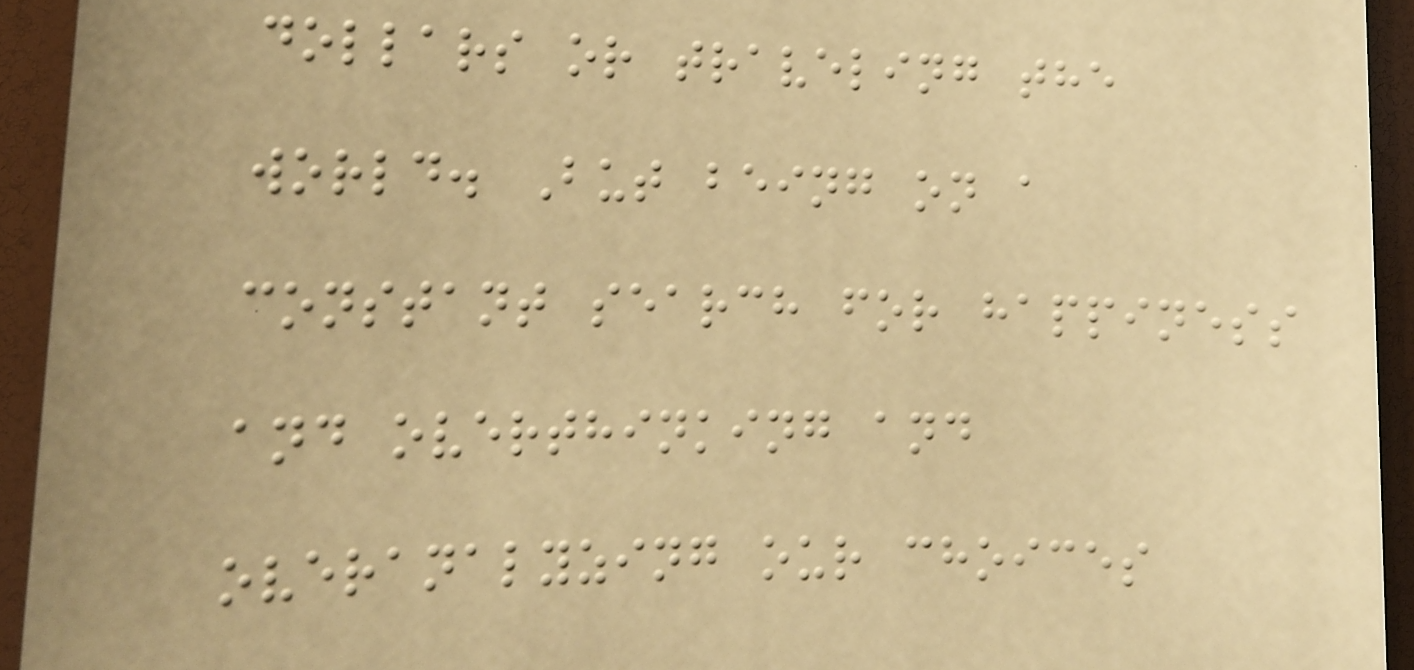dollars or traveling the
world. But being on a
constant search for happiness
and overthinking and
overanalyzing our choices
